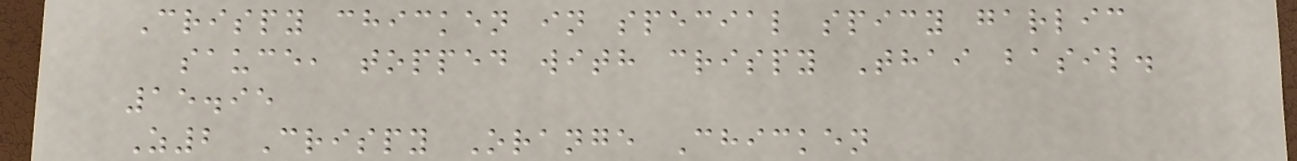Crispy chicken in special spicy garlic
sauce, topped with crispy Thai basil.
15.95
Z2 Crispy Orange Chicken
